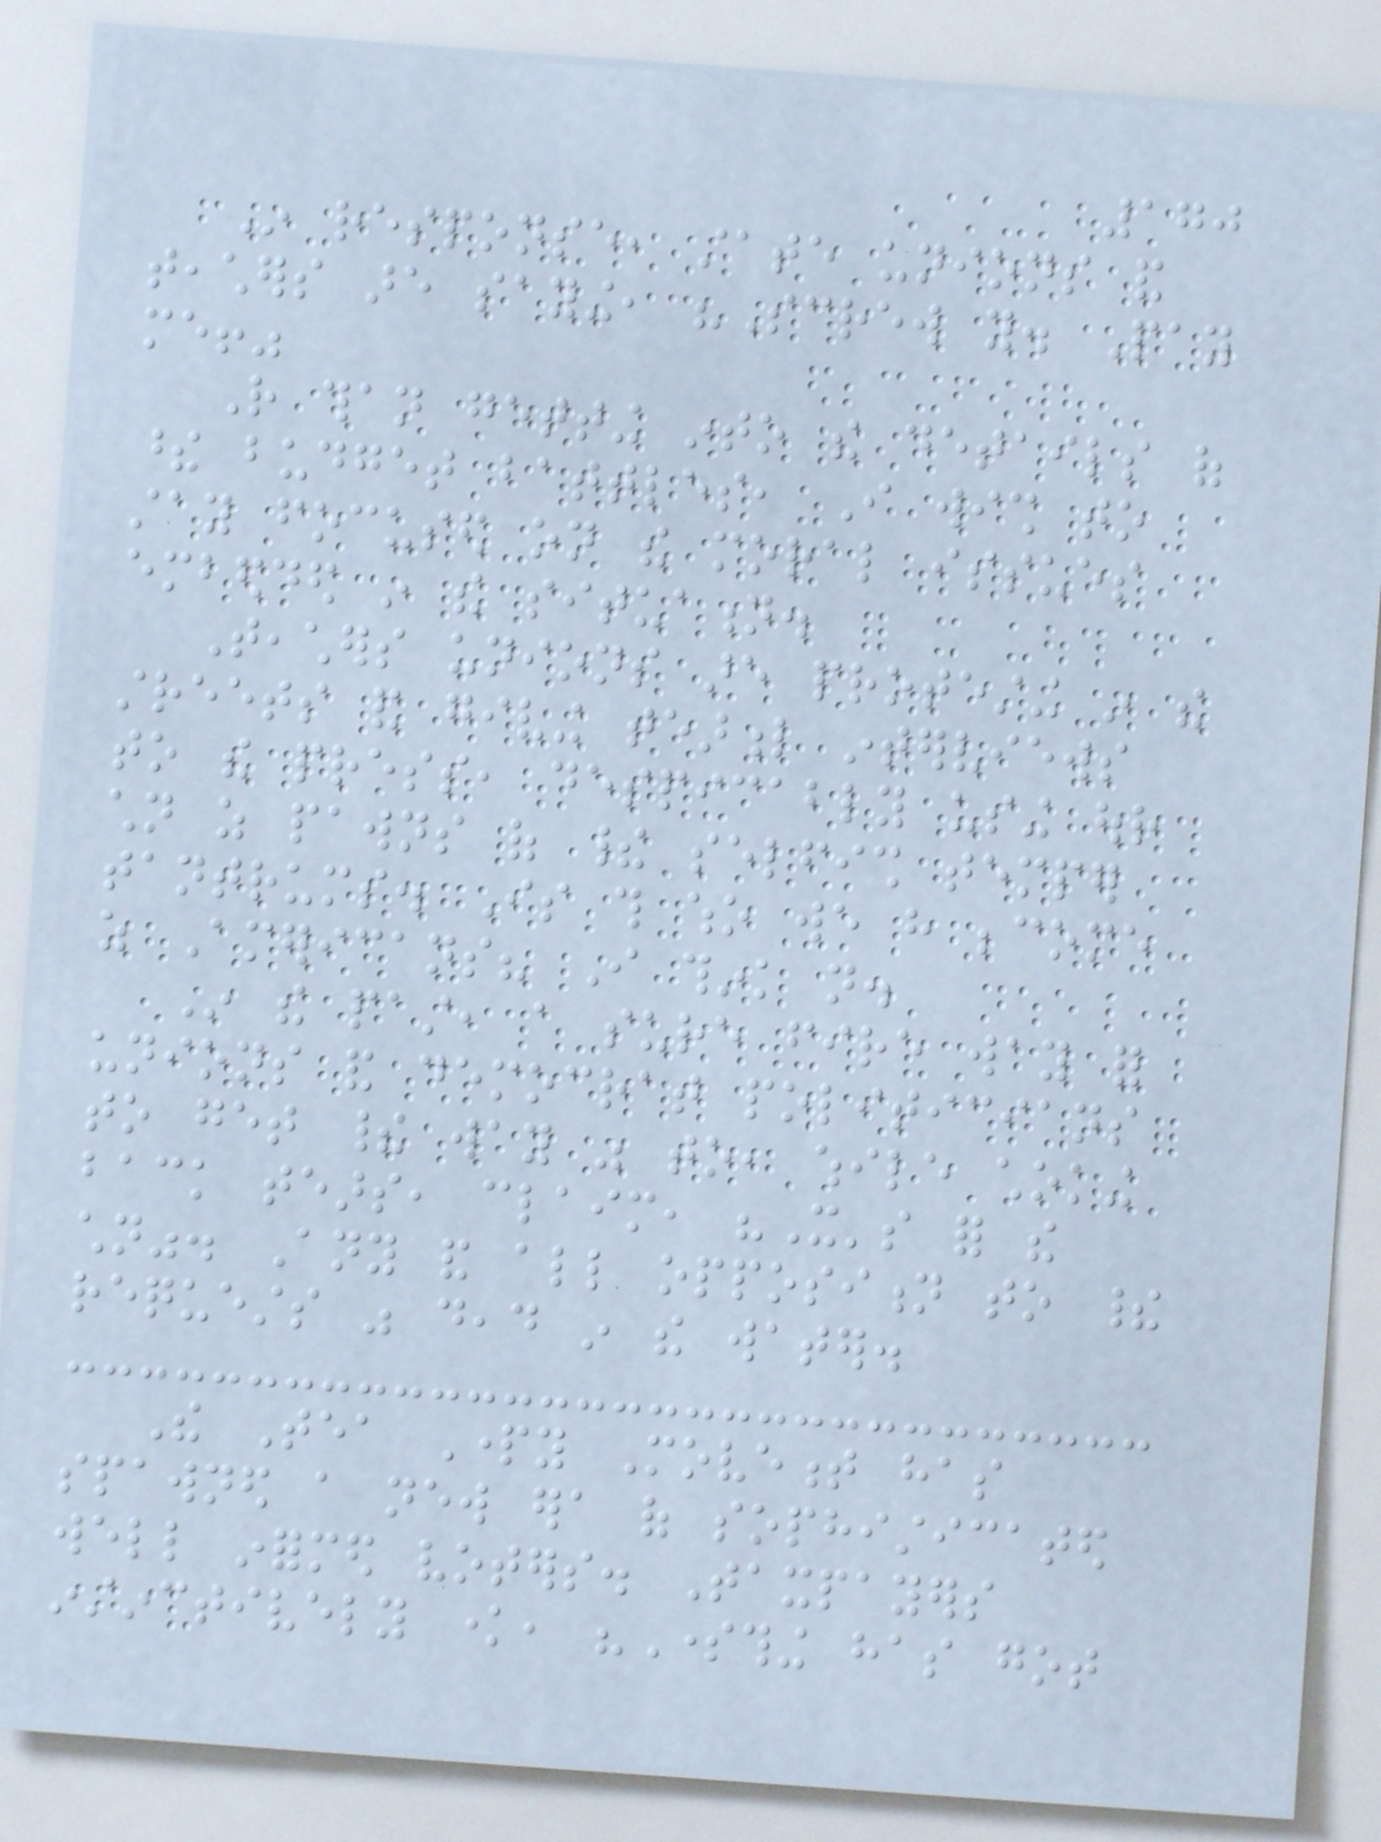170
In response, state unions and
teachers are saying, "Screw you. Pay
me!"
Rather than getting into the details of
these budget battles, I wish to
stay focused on the moral issues
embedded in the situation.
Teachers unions are protesting in the
streets and giving tearful interviews
to the press, despicably using our
children as pawns of their selfish temper
tantrums. Is this who we have become
as Americans? I think not.
In the past, a sure fire way for
unions and democrat politicians
to get their way was to, while choking
back tears, claim, "It's for the
children". Any and all opposition to their
requests was dead in the water.
The Tea Party Movement has
spawned a new era of sophisticated
well informed voters. Taxpayers
instinctively know, "Something has got
